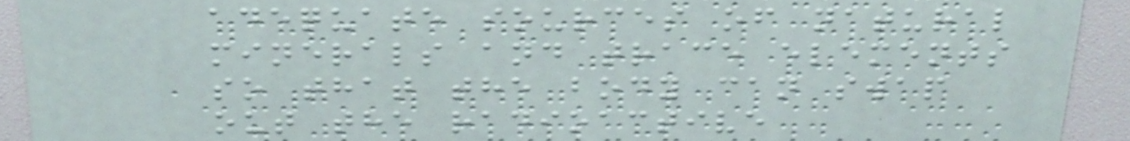adequate sources of natural
minerals and trace elements
so that the body can swap
out the radioactive
